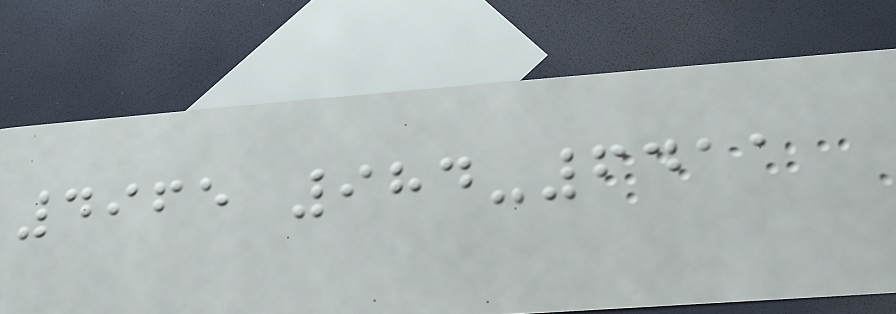4965 984-6411
